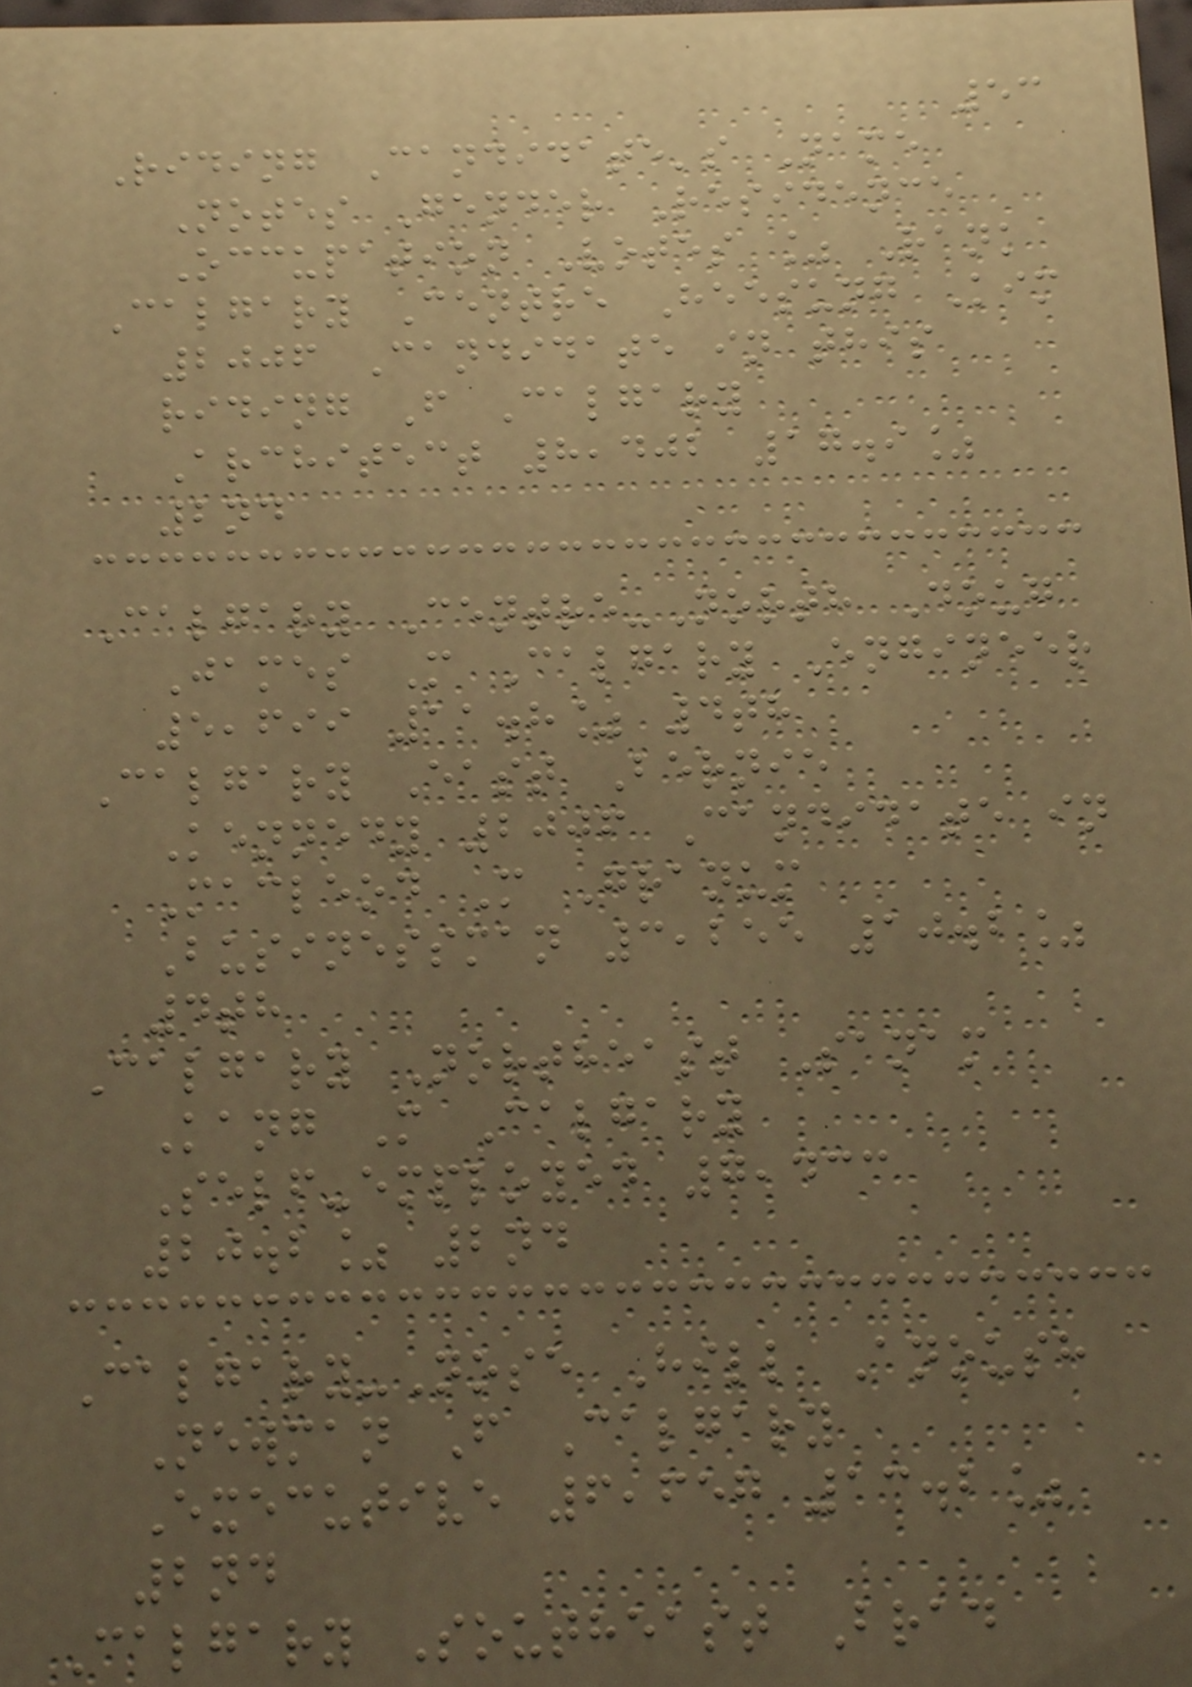53
Riding Candidate's Name
Notes Gender Residence
Occupation Votes % Rank
Calgary Centre Heesung Kim
2006 Candidate in this
riding F Calgary
Architect 8,402 17.9%
2nd
Calgary Centre-North Doug
James M Calgary Engineer
5,699 11.8% 4th
Calgary East Bernie
Kennedy 2006 Candidate in
Macleod M Granum
Businessman 3,255 10.2%
4th
Calgary Northeast Sanam
Kang M Calgary
Self-employed 7,433
20.2% 2nd
Calgary-Nose Hill Anoush
Newman F Calgary
Executive 6,657 13.2%
2nd
Calgary Southeast Brad
